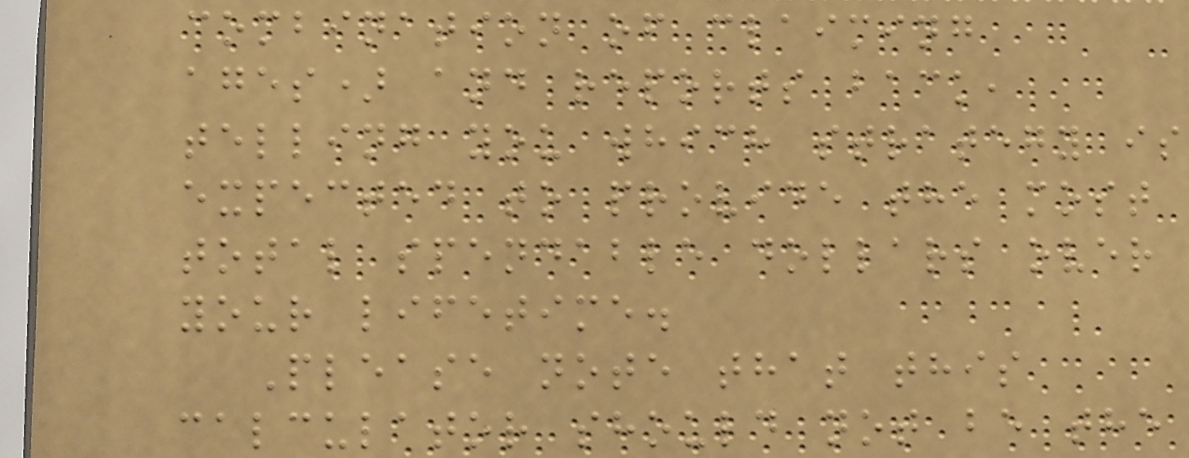combination of claiming
ages) and reports back,
telling you which strategy is
expected to provide the most
total spendable dollars over
your lifetime.
Please note that this
calculator should not be the
